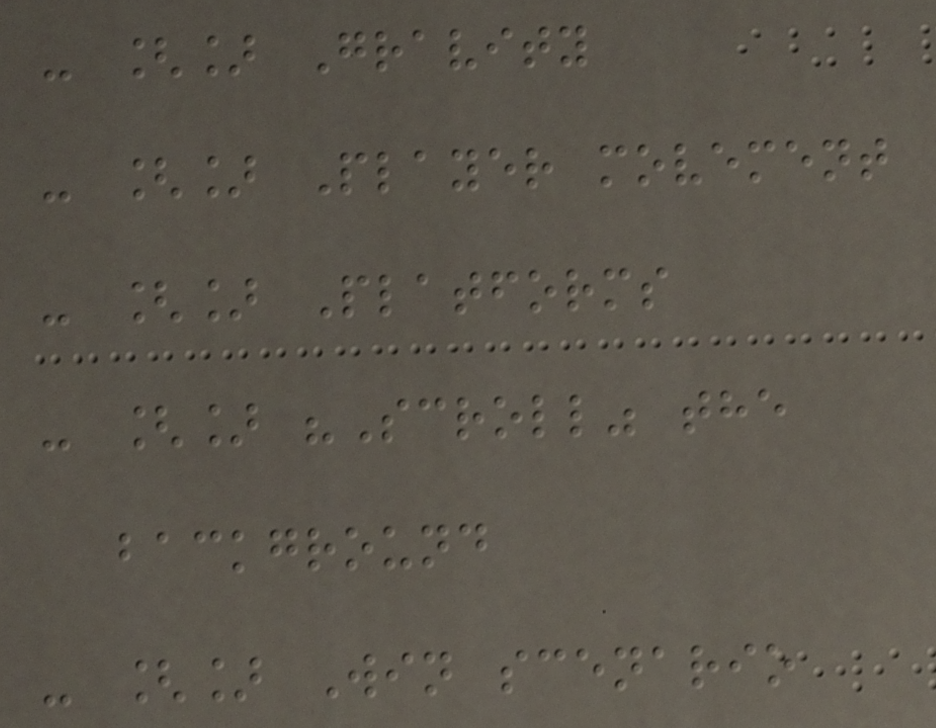- [] Gravity
- [] Player movement
- [] Platforms
- [] "Scroll" the
background
- [] Win scenario
